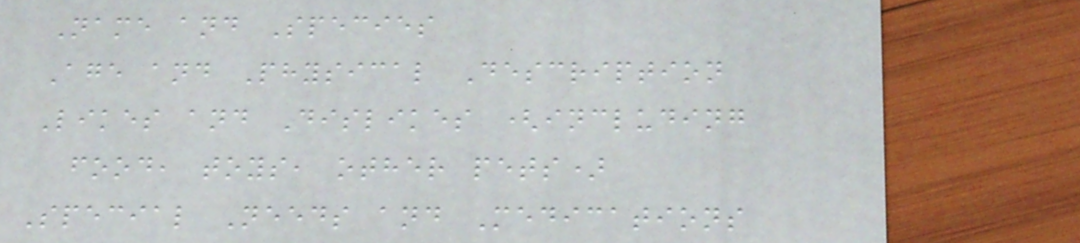Name and Species
Age and Physical Description
Likes and Dislikes (including
food, toys, other pets)
Special Needs and Medications
